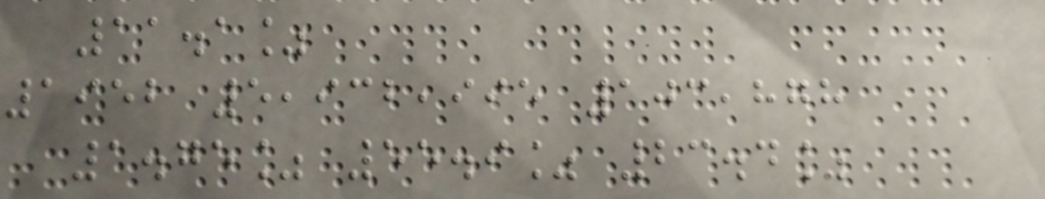11.1%
1952 5,932,995 103,878
1.75% 55.9% 23.4%
